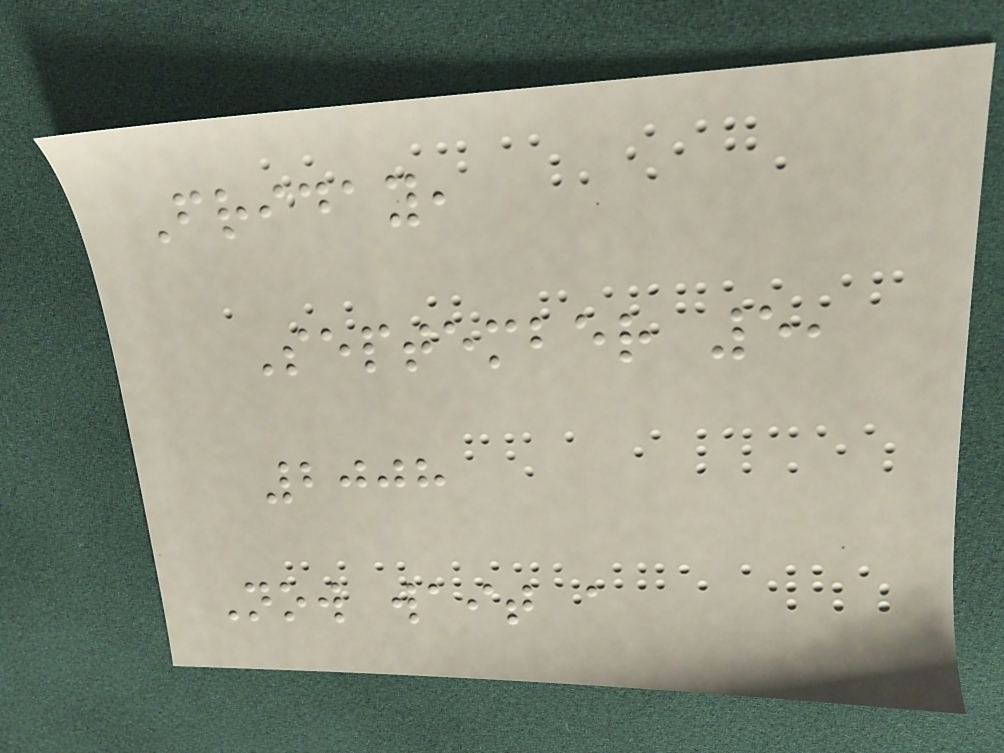Friday,
September 5,
2008
Now wait a
